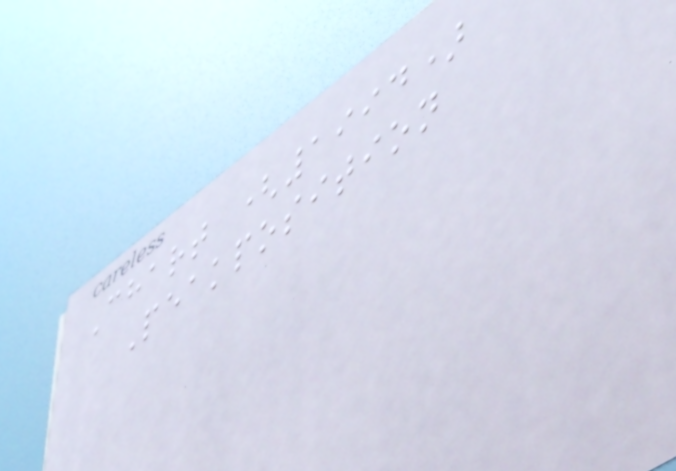Chart (1994)
Peakposition
